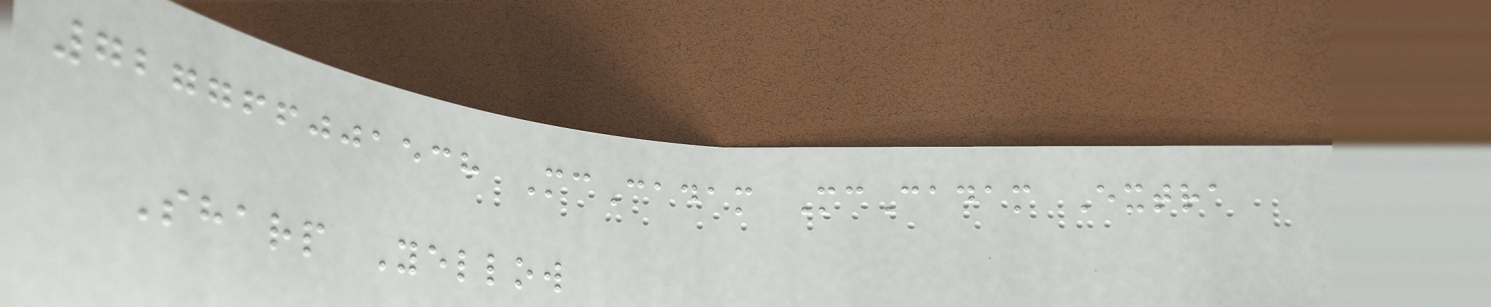727766001538 McCadam McCadam Extra
Sharp Yellow
